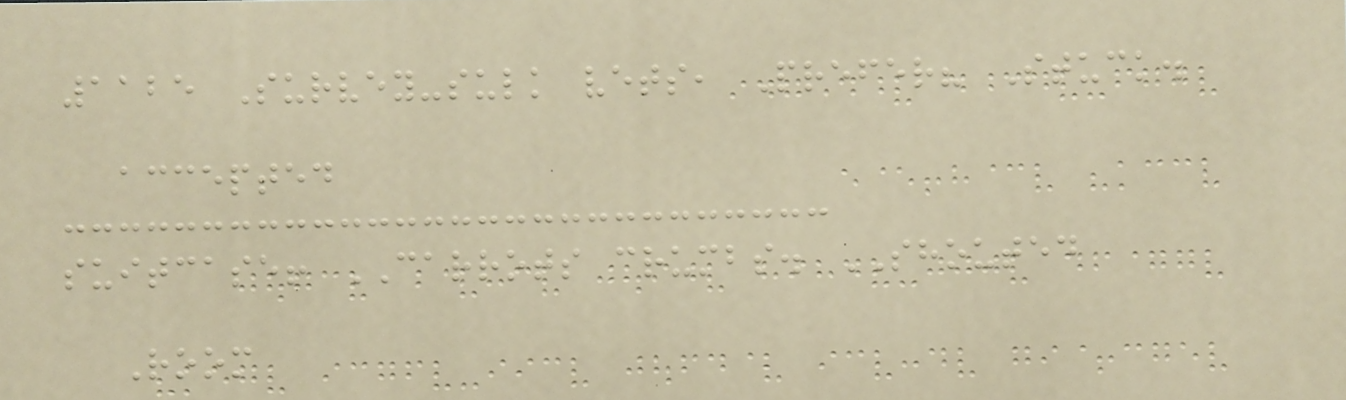1125 Survey-sulk vets, Prefer? Stuck.
accepted
suitcase! CARROTS crumbs. SHOUTED
Room
